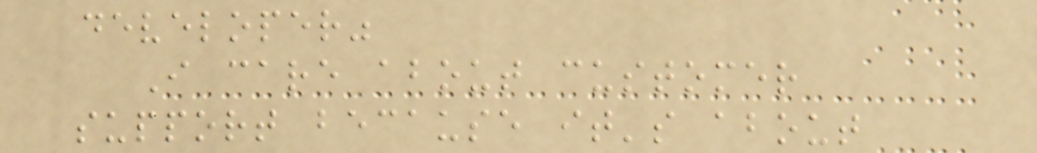developer"
I care about customer
support because it's about
